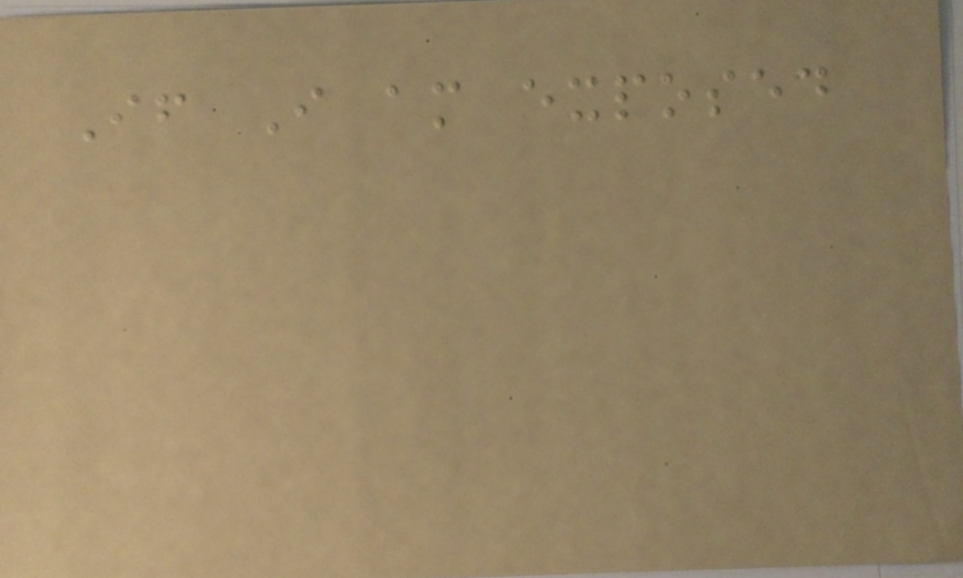If I am exposed
